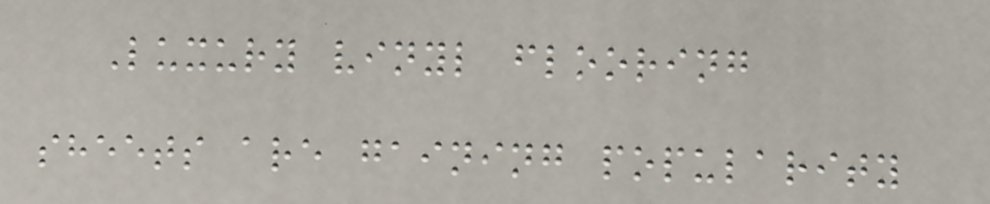Luxury vinyl flooring
sheets are gaining popularity
